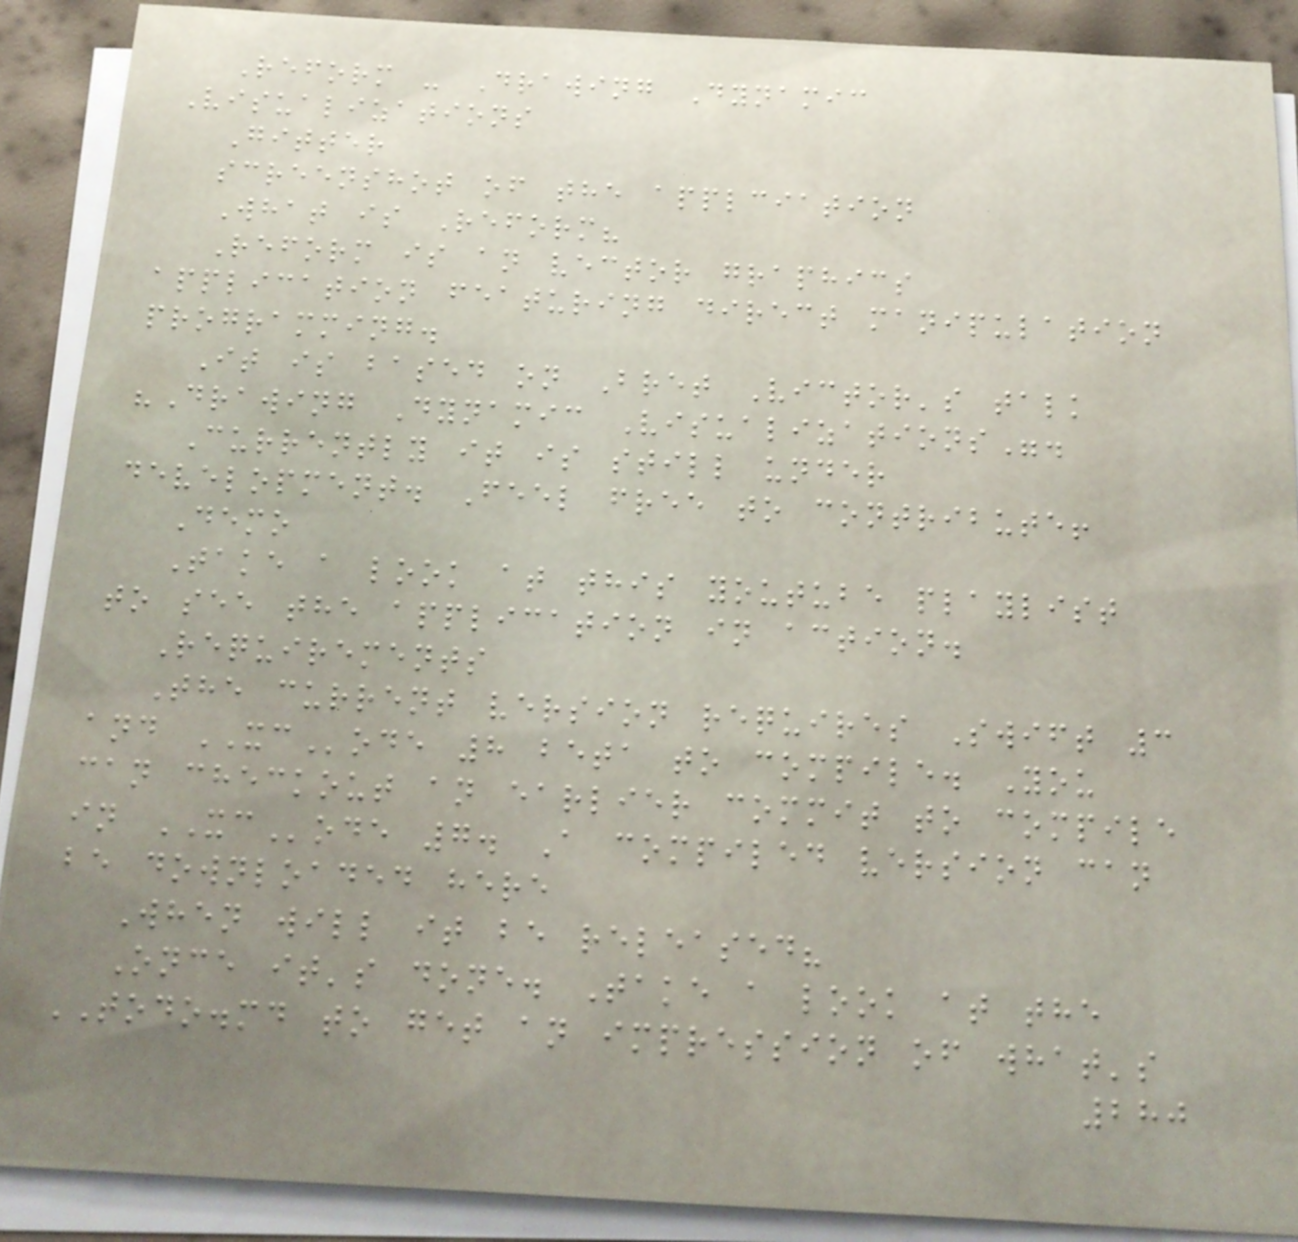Reform - Drawing Dynamic
Visualizations
Gitter
screenshot of the applciation
What is Reform?
Reform is an vector graphics
application featuring direct manipulation
programming.
It is based on Bret Victor's talk
"Drawing Dynamic Visualizations".
Currently it is still under
development. Feel free to contribute!
Demo
Take a look at this youtube playlist
to see the application in action.
Requirements
The current version requires Swift 3
and XCode 8 beta to compile. You
can checkout an earlier commit to compile
in XCode 7. A compiled version can
be downloaded here
When will it be released?
Once it's done. Take a look at the
TODO.md to get an impression of what's
280
